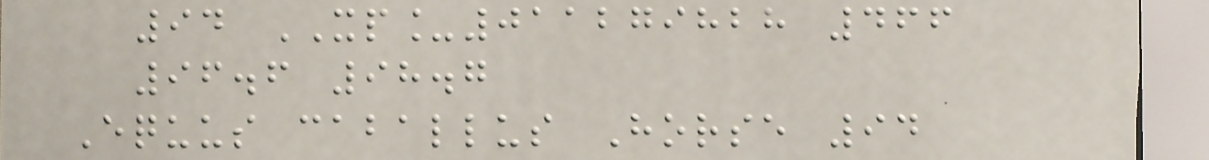94 XP_011279828 466
96.6 98.7
Equus caballus Horse 94
